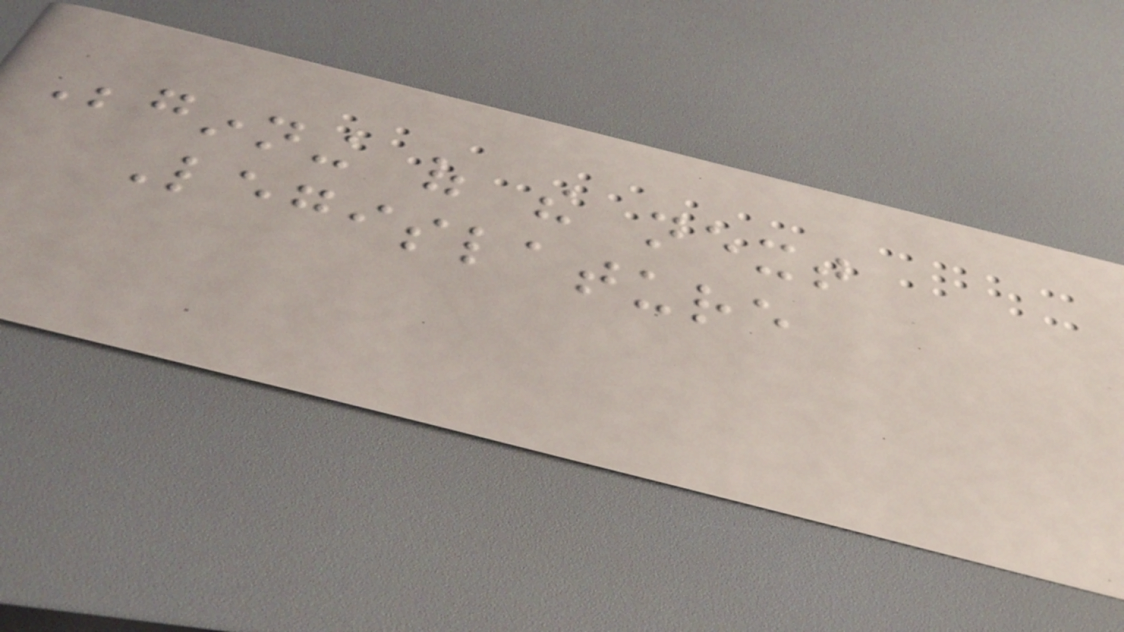Beginning of the next
Legislature
